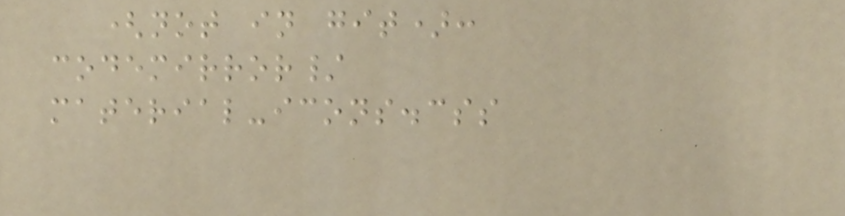(not in git):
codemirror/
material-icons.css
